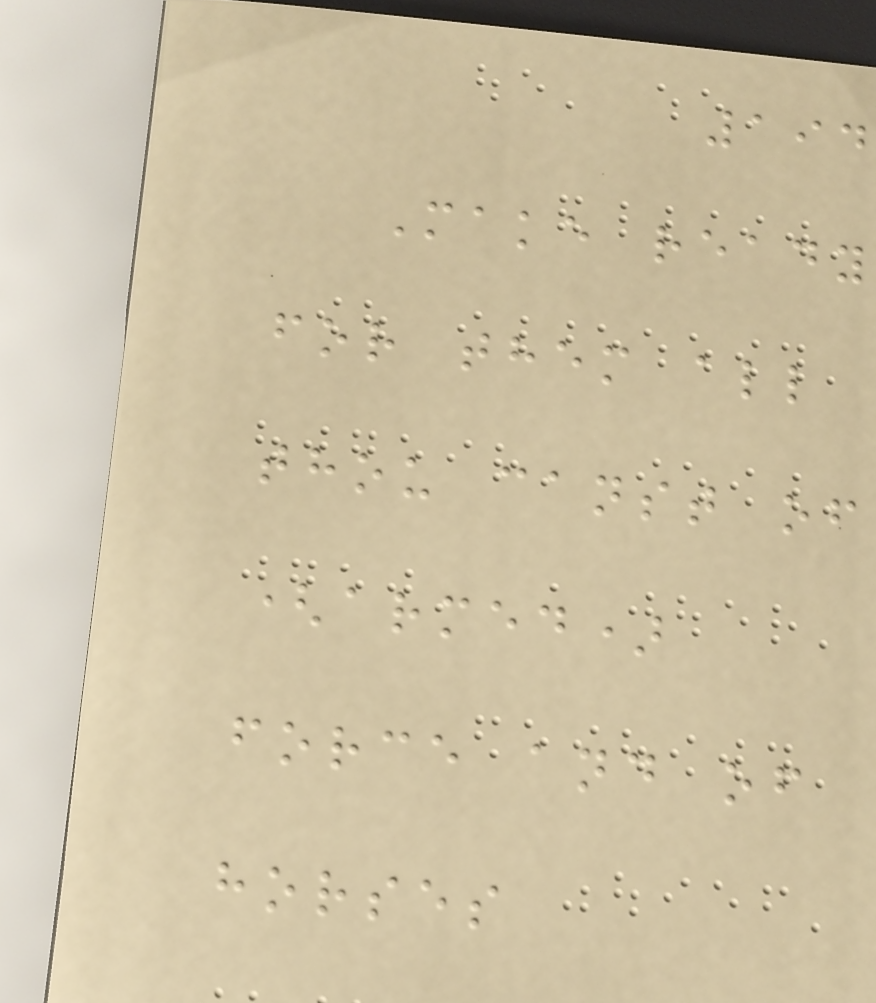194
Make ready
for them all
thou canst of
(armed)
force and of
horses
